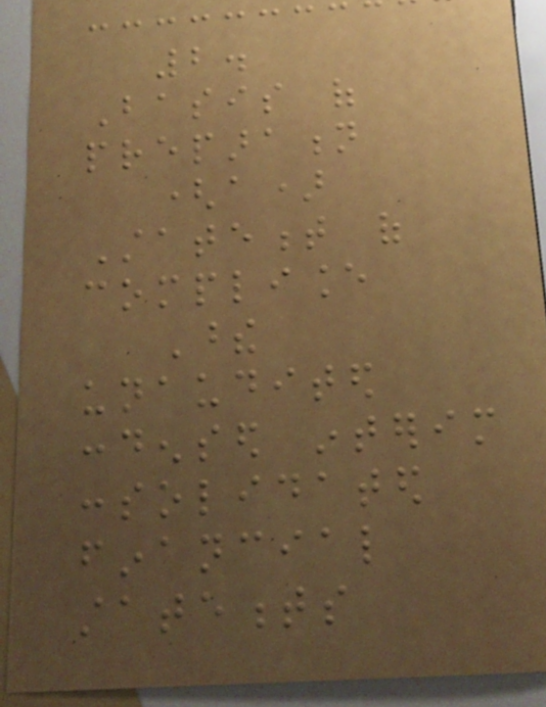2.
Basis of
preparation
(a)
Statement of
compliance
These
unaudited
condensed interim
consolidated
financial
statements
